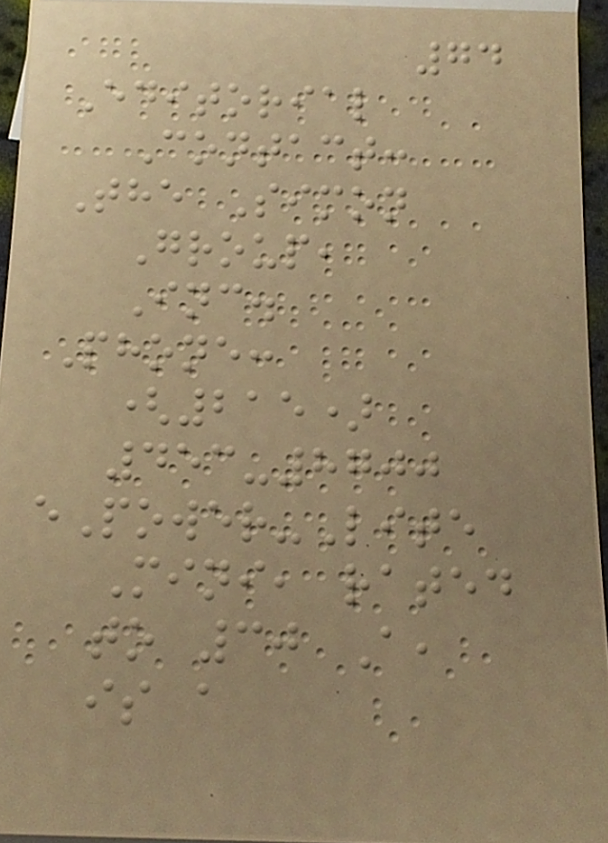74
Editorial
Contact:
The Simon
Group,
Inc.
Phone:
(215)
453-8700
ePower-Lite
Mini, rated
to 30 A,
is a
